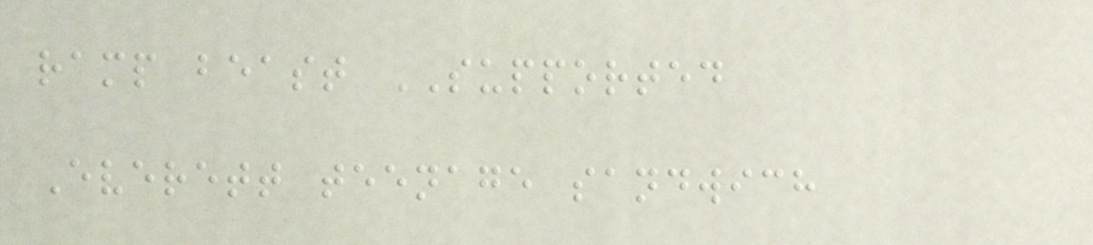ramp beast SUPPORTED
Everett teenage sandwich
